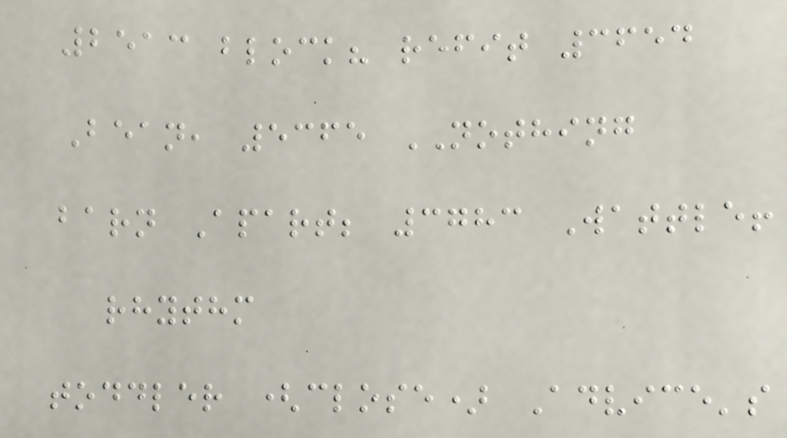2513 block? refit 3654
Bean, 5365 NOTHING
barn Apart; 3783 Wattle!
rhythm
toddler (close) Advice's
